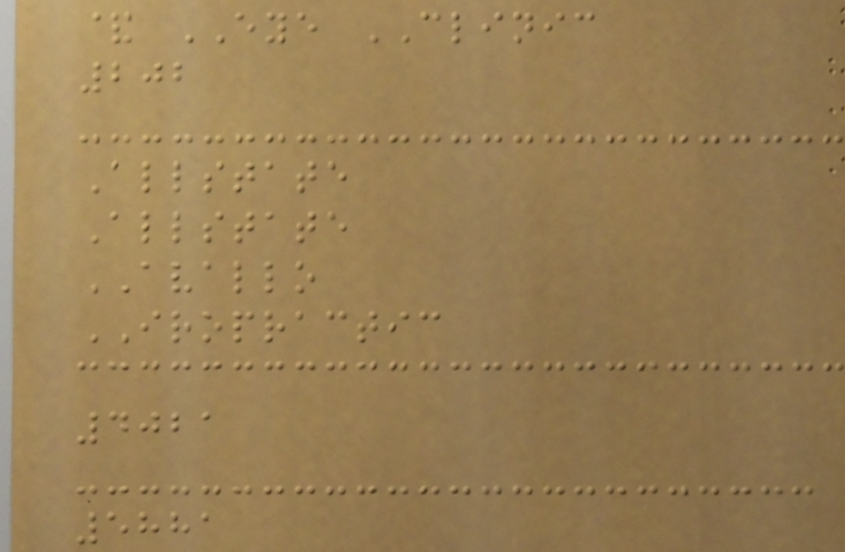& EYE CLINIC
202
Allstate
Allstate
AVALLO
IROPRACTIC
4021
5881
